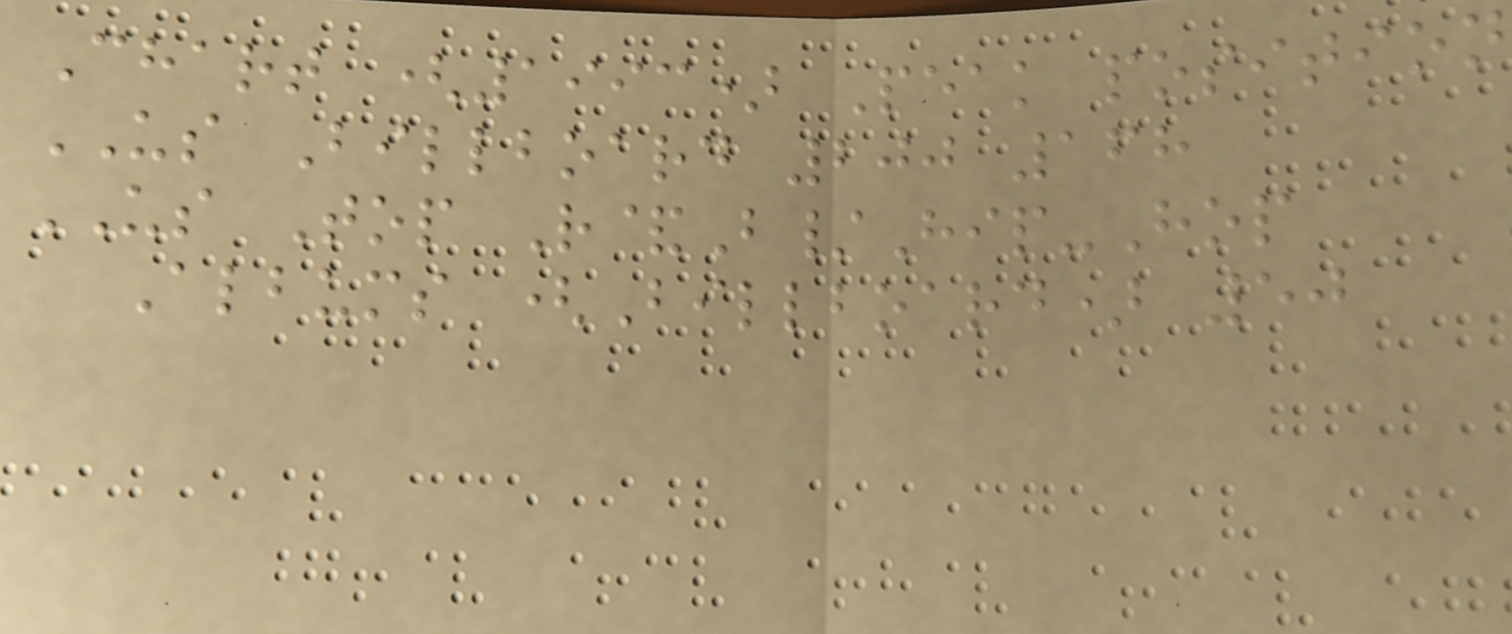Chart (1993) Peak position
US Billboard 200 168
US Top R&B/Hip-Hop
Albums (Billboard) 50
